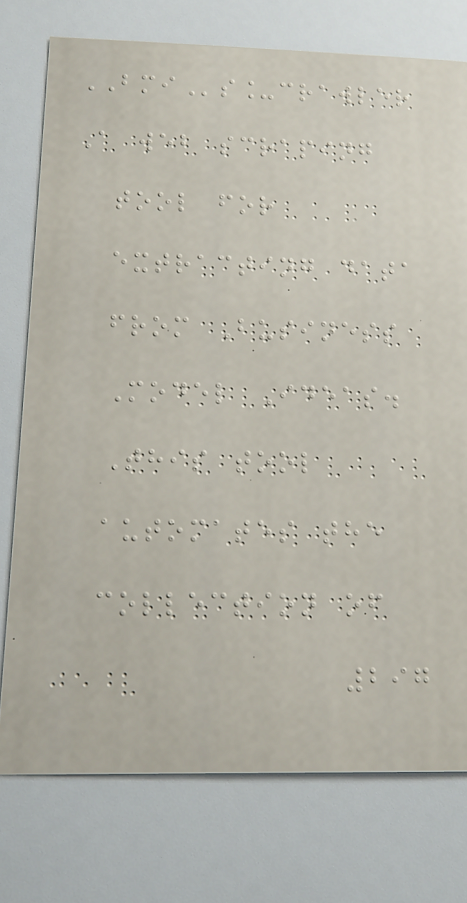BMIs_crawler
A web scraping
tool for
extracting data
from Business
Model Ideas.
This tool
automates the
collection of
297
